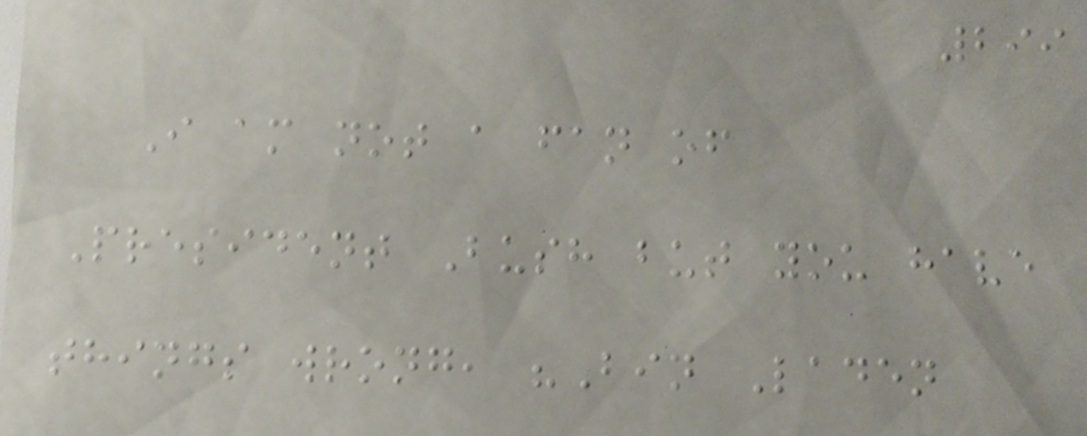299
I am not a fan of
President Bush but you have
things wrong, "Bin Laden
